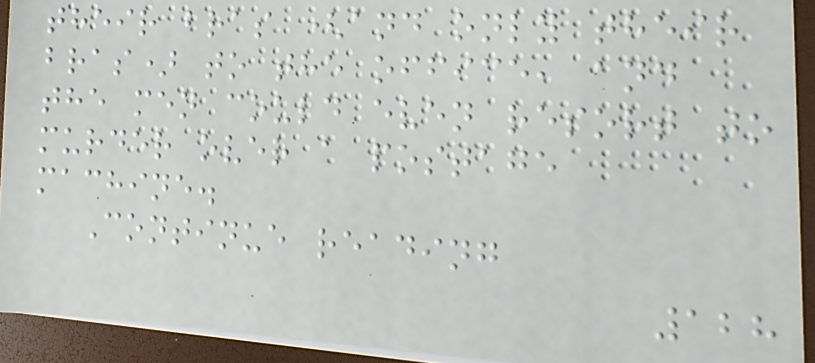their bras (and only their
bras) to the office, and
the men could even resort to
murder over a postage
machine.
Continue reading
128
